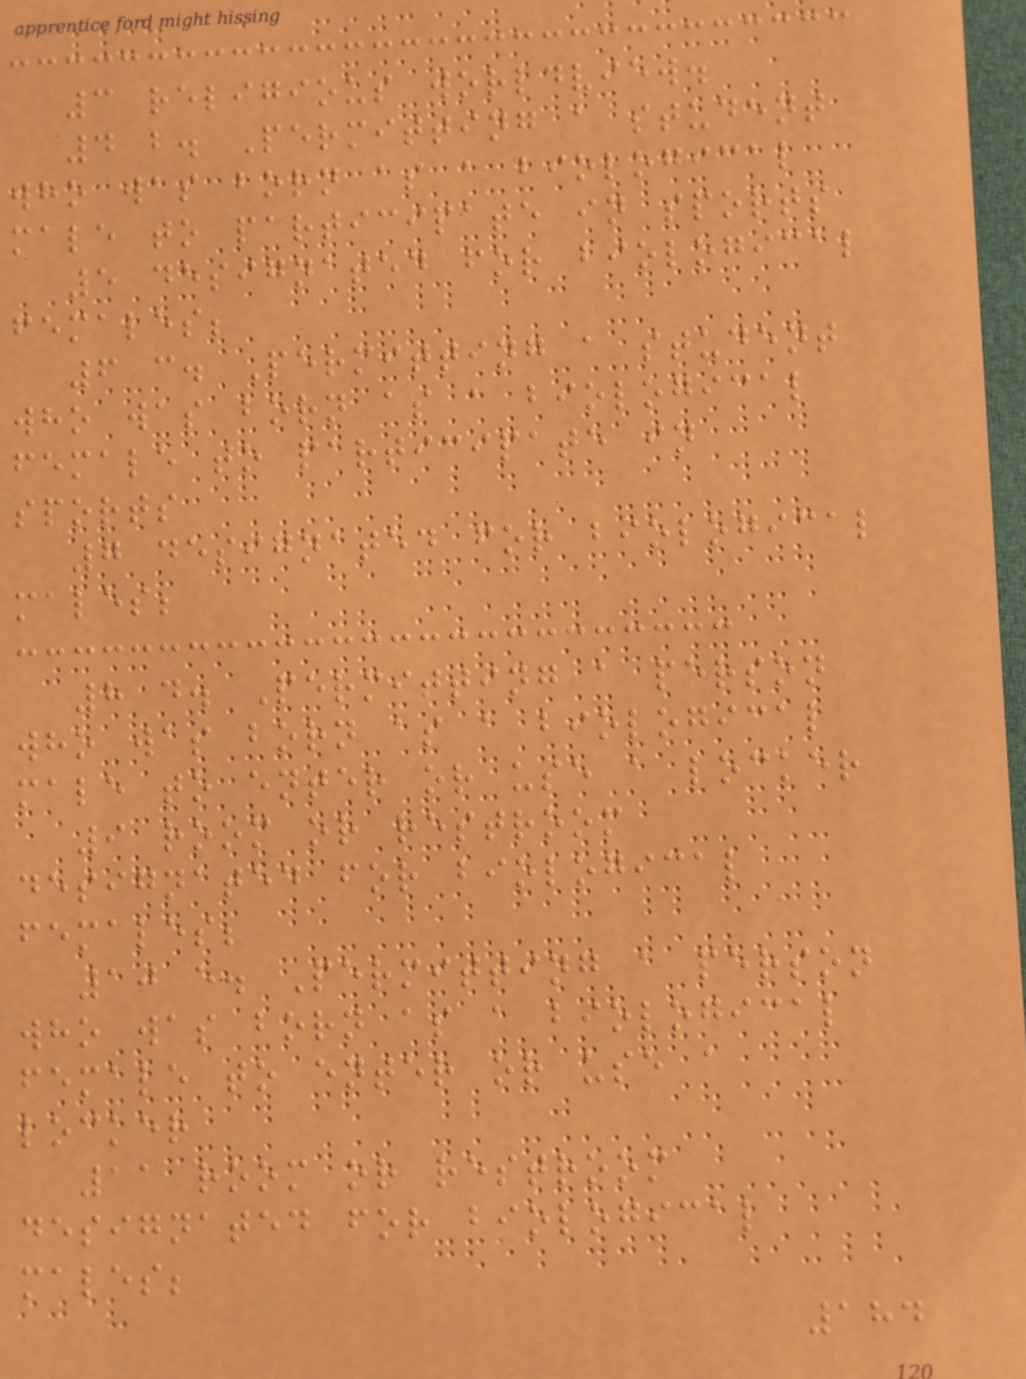3 religious worldview.
4 b. Permitting a student
who was born as a biological
male to participate in sports
5 designated for biological
females;
6 c. Permitting a student
who was born as a biological
female to participate in
sports
7 designated for biological
males;
8 d. Permitting a person
who was born as a biological
male to enter or use a locker
9 room or restroom
designated for biological
females;
10 e. Permitting a person
who was born as a biological
female to enter or use a
locker
11 room or restroom
designated for biological
males;
184
